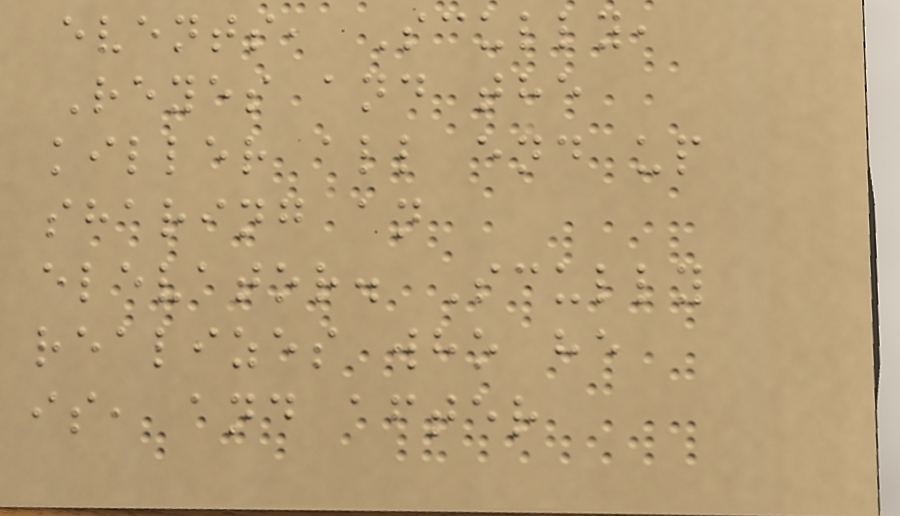events, Scully,
Reyes and the
killer all end up
sharing an
elevator. Scully
realizes who he
is, and after
